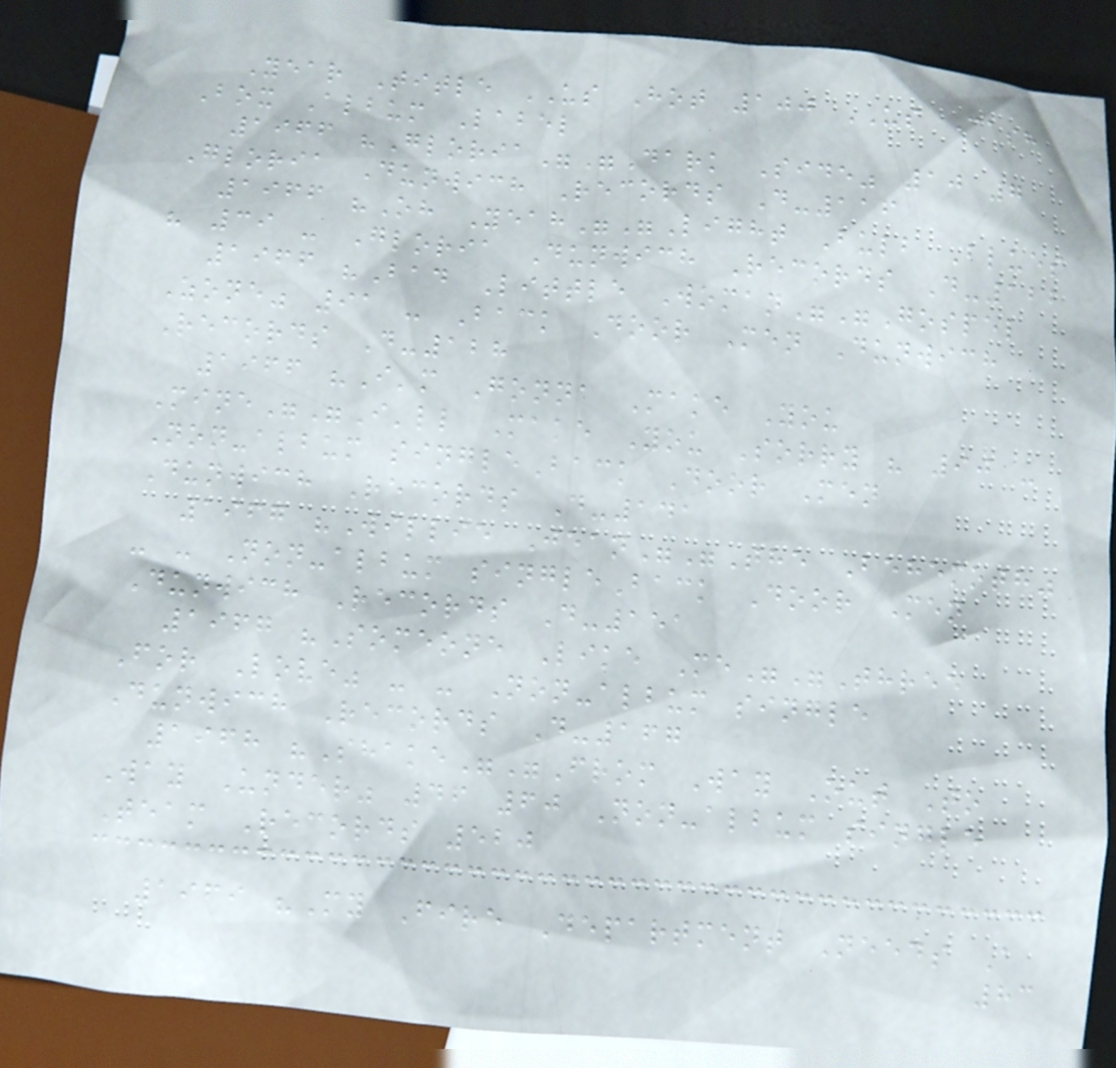Year Title US Hot 100 US Cash
Box Album Label
1966 "Gloria""Dark Side" 10 7
Gloria Dunwich Records D-116
1966 "Oh Yeah""Light Bulb Blues
" 39 - Gloria Dunwich Records D-122
1966 "Bad Little Woman""Gospel
Zone" 91 - Back Door Men Dunwich
Records D-128
1966 "I'm Gonna Make You
Mine""I'll Make You Sorry " 90 -
Non-album singleBack Door Men
Dunwich Records D-141
1967 "Willie Jean""The Behemoth"
- - Non-album singleBack Door Men
Dunwich Records D-151
1967 "Someone Like Me""Three
For Love" - - Non-album single
Dunwich Records D-167
1968 "Shake""From Way Out To
Way Under" 46 60 Non-album single
Team Records 520
1969 "My Fire Department Needs A
83
